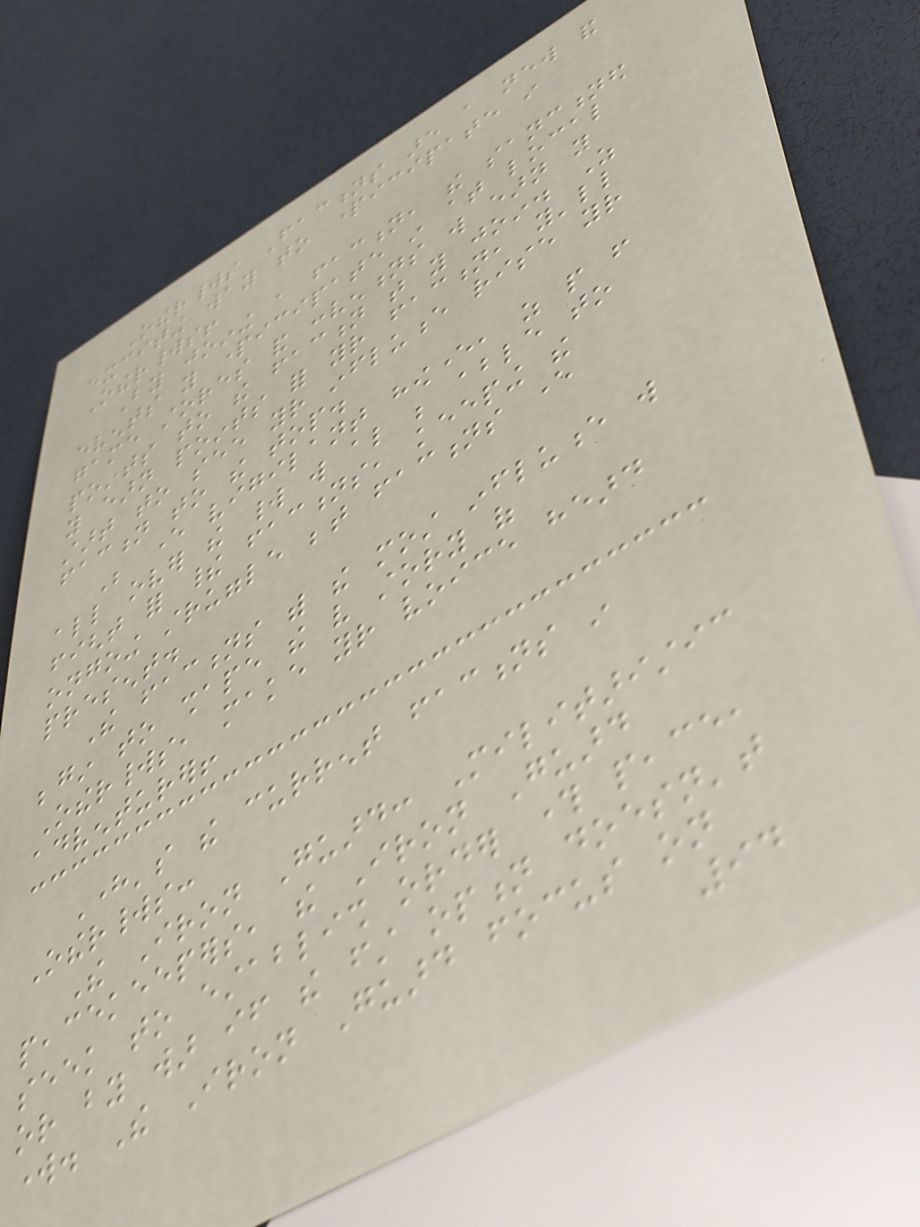Otherworlds Factions are a new and
exciting way to participate in
Otherworlds!
By joining a faction, the sanctioned
events you participate in at local
game stores and conventions will earn you
points to the faction that you join. As
you earn points for your faction, you'll
start to see your influence rise your
faction to the top.
Be ever vigilant however, as people from
all over the world will also be able to
fight for their factions, keeping the
ongoing struggle between factions ever
present.
The factions with the most influence will
begin to shape the very story of
Otherworlds, make your voice heard
adventurer!
Here's the current factions in
Otherworlds:
The Iron Guard: Militaristic
peacekeepers, the Iron Guard
seek to establish order through peace,
or by war if the first option doesn't
work. The Iron Guard focus on
94
